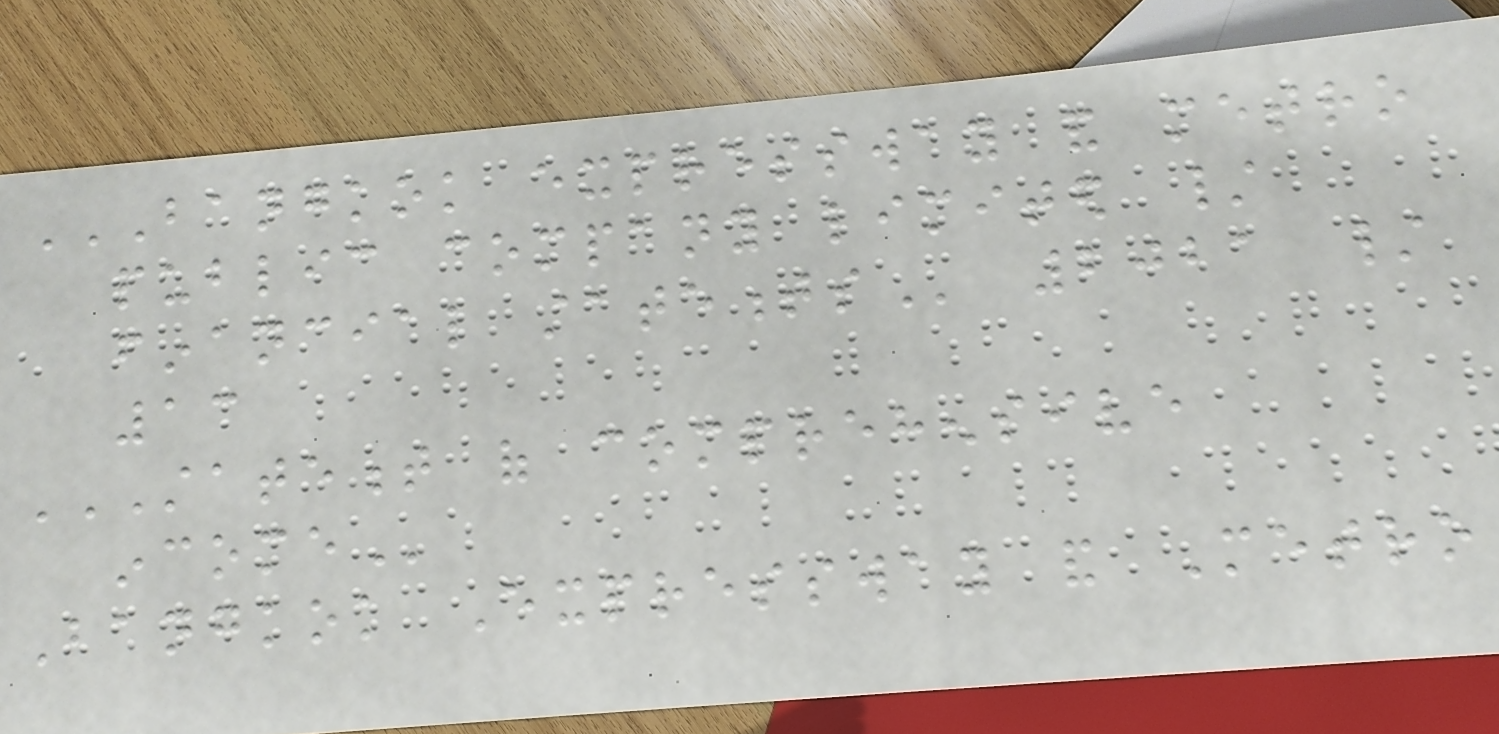BANGKOK EXPRESSWAY AND METRO
PUBLIC COMPANY LIMITED /
FINANCIAL STATEMENTS 2021 /
13
STATEMENT OF COMPREHENSIVE
INCOME
Bangkok Expressway and Metro
